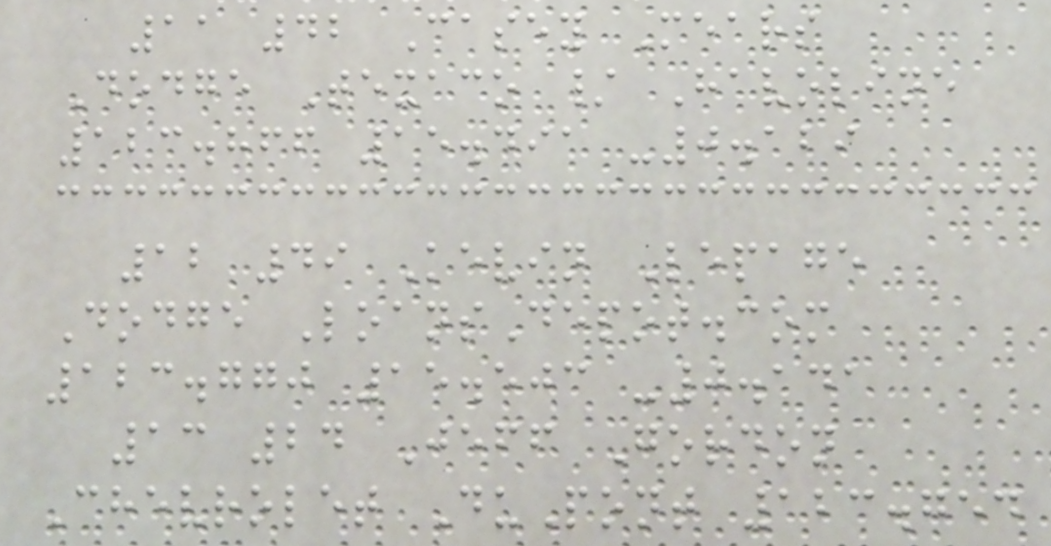11 42 Casey Mears
Dodge Texaco / Havoline
123.866 15.491 -0.129
12 49 Kevin Lepage
Dodge LoansDepot.com
123.770 15.503 -0.141
13 24 Jeff Gordon
Chevrolet DuPont 123.754
